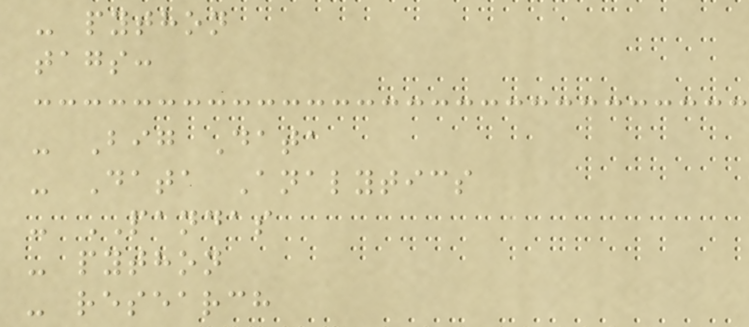- python
tags:
- Big Data
- Data Analytics
- PANDAS
- python
- research
